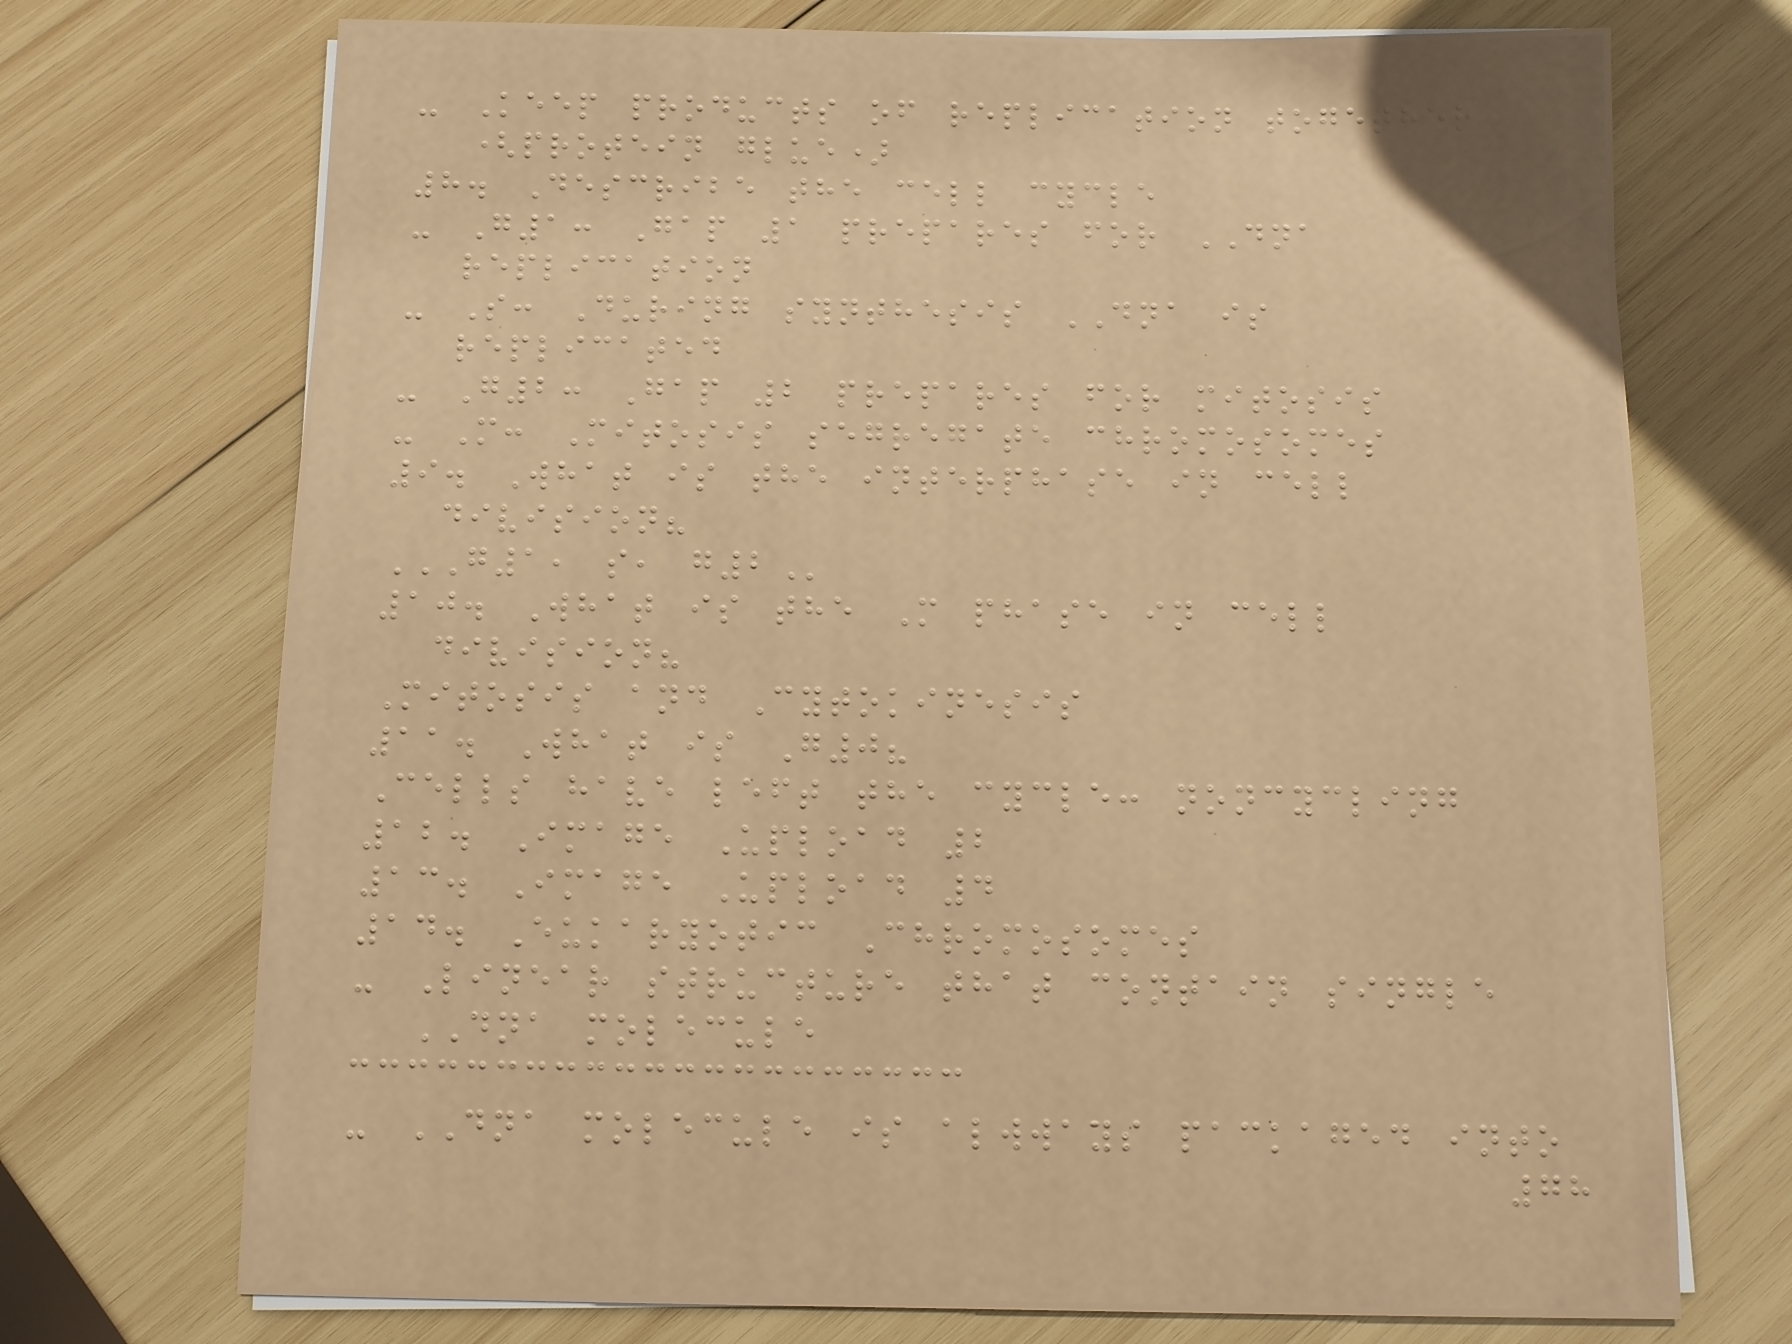- Keep products of replication together
(protein glue)
8. Describe the cell cycle
- G1: Gap 1 prepares for DNA
replication
- S: During synthesis DNA is
replicated
- G2: Gap 2 prepares for mitosis
- M: Mitosis segregate chromosomes
9. What is the interphase in cell
division?
G1, S, G2
10. What is the M phase in cell
division?
Mitosis and Cytokinesis
11. What is G0?
Cells have left the cycle: noncycling
12. Image Upload 2
13. Image Upload 4
14. Eukaryotic Chromosomes
- Linear structure that contain single
DNA molecule
- DNA molecule is alwways packaged into
78
